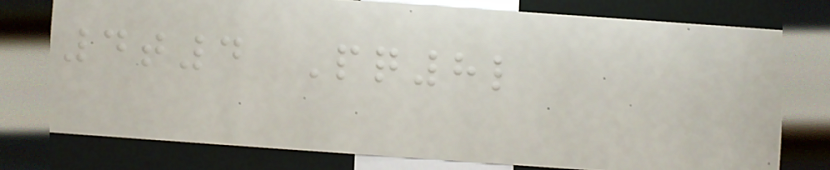4t4 Pq8l
